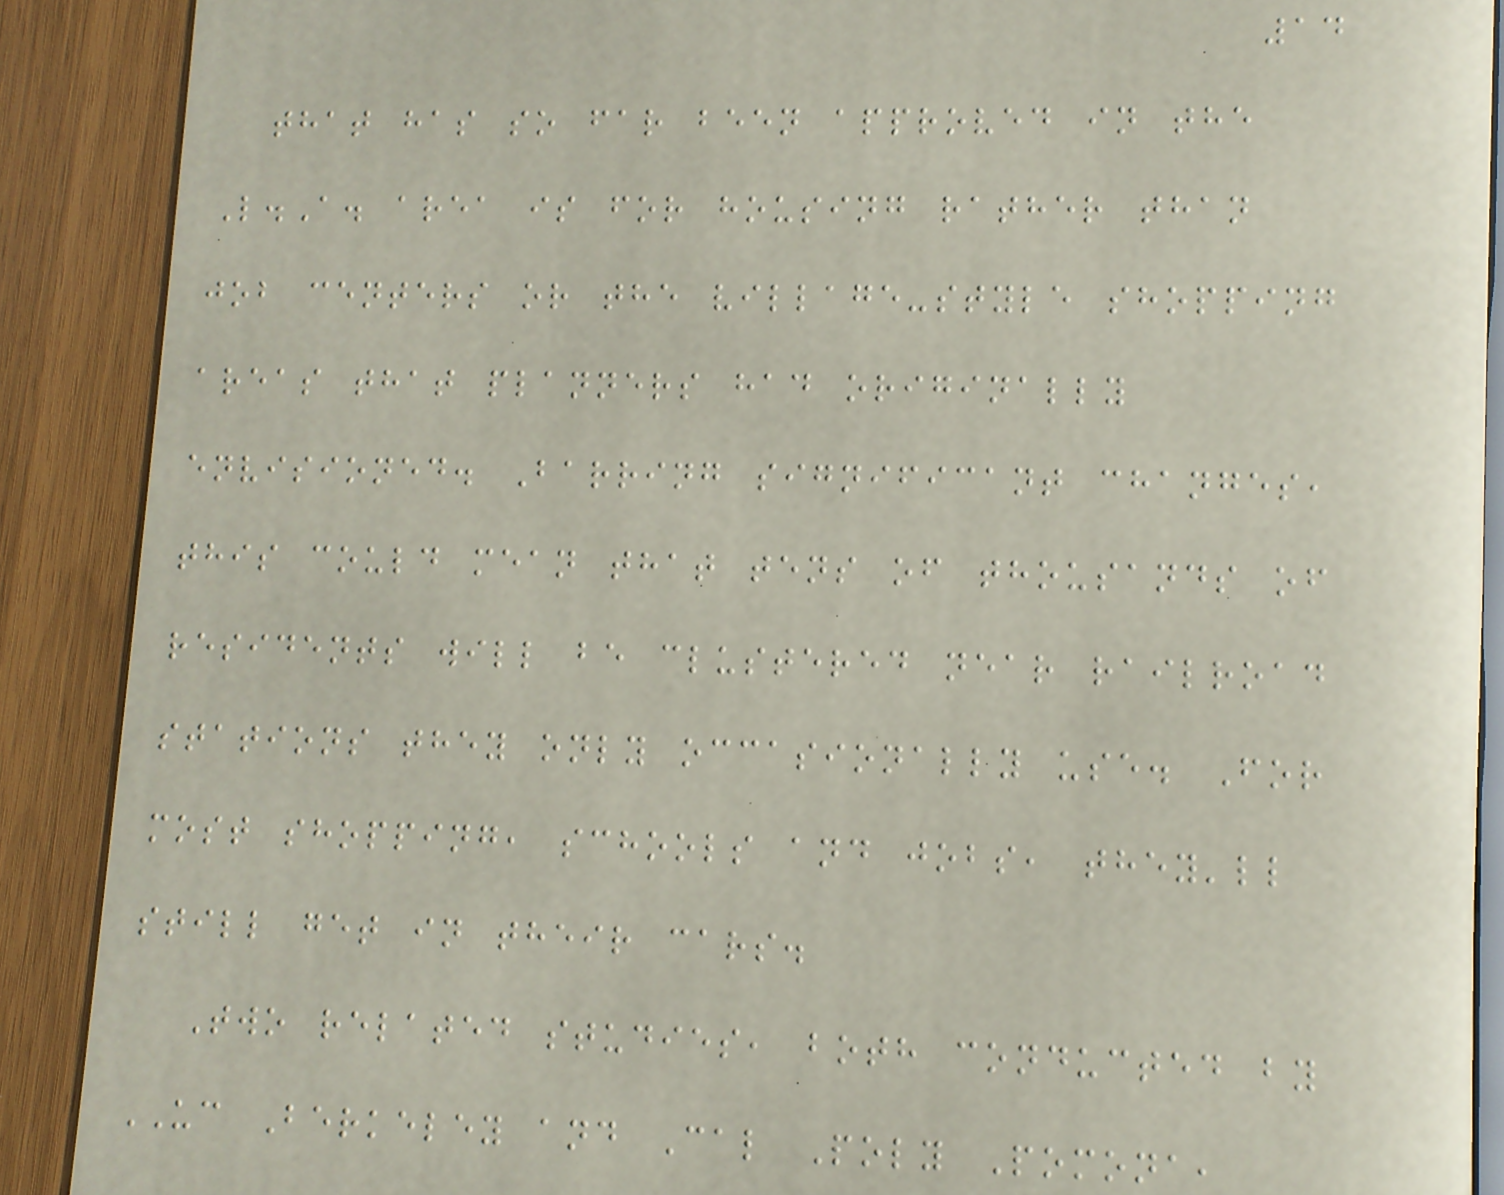14
that has so far been approved in the
L.A. area is for housing rather than
job centers or the village-style shopping
areas that planners had originally
envisioned. Barring significant changes,
this could mean that tens of thousands of
residents will be clustered near railroad
stations they only occasionally use. For
most shopping, schools and jobs, they'll
still get in their cars.
Two related studies, both conducted by
UC Berkeley and Cal Poly Pomona,
